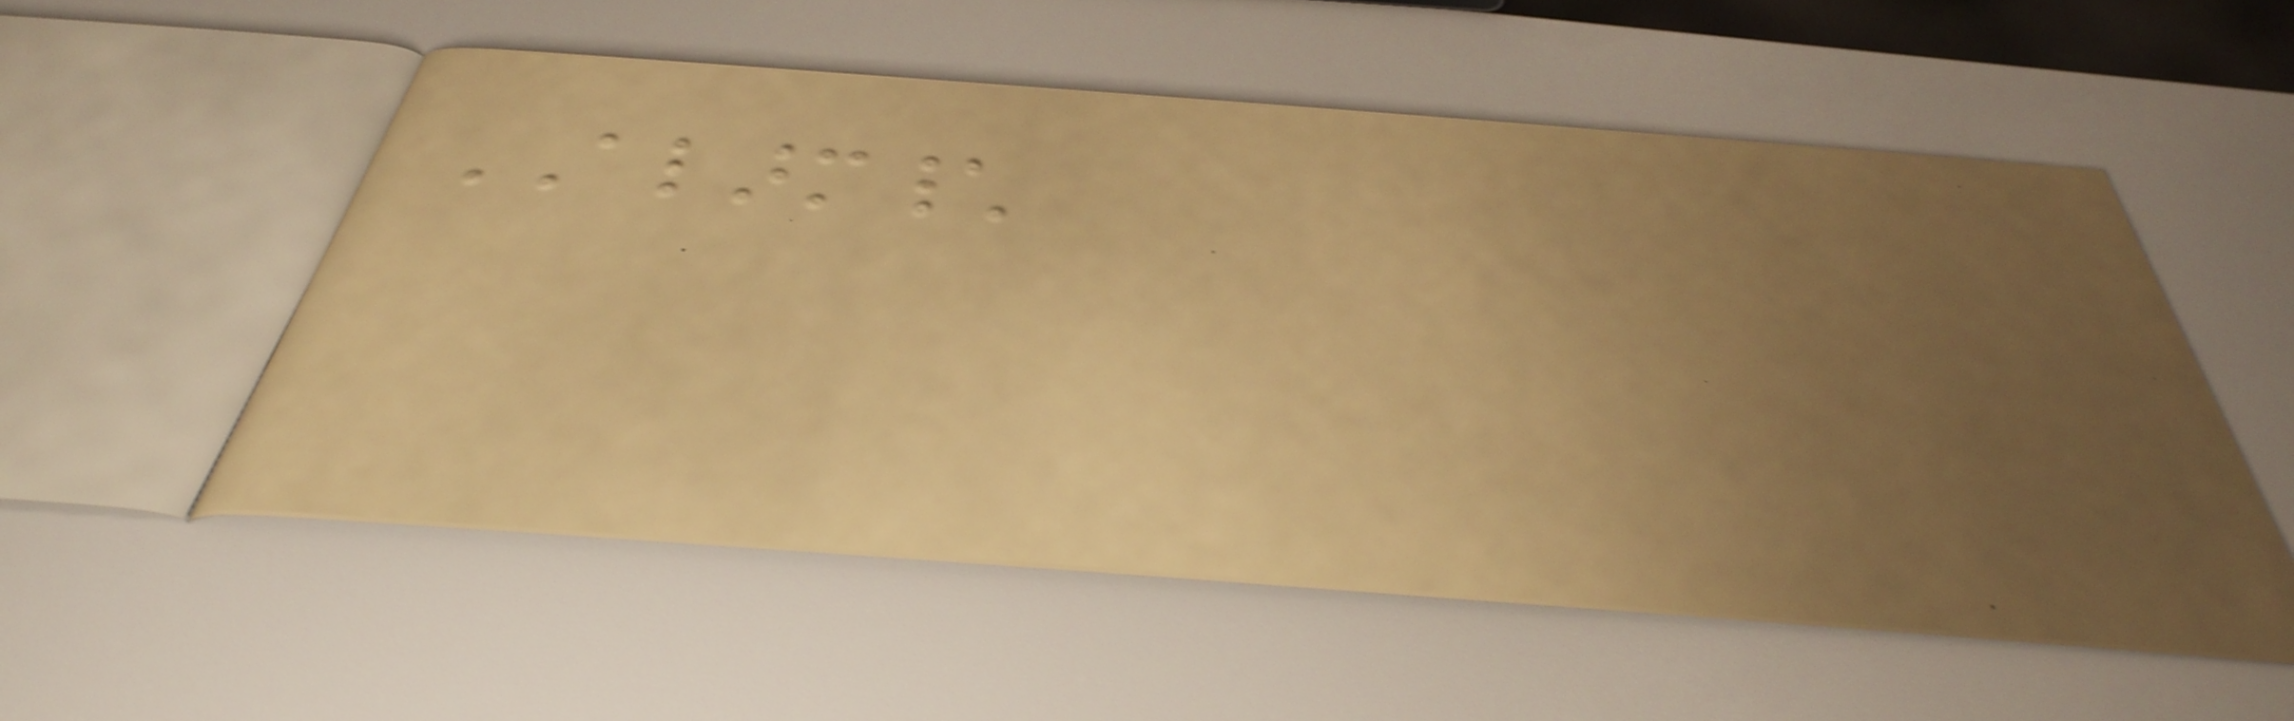ALARM\
